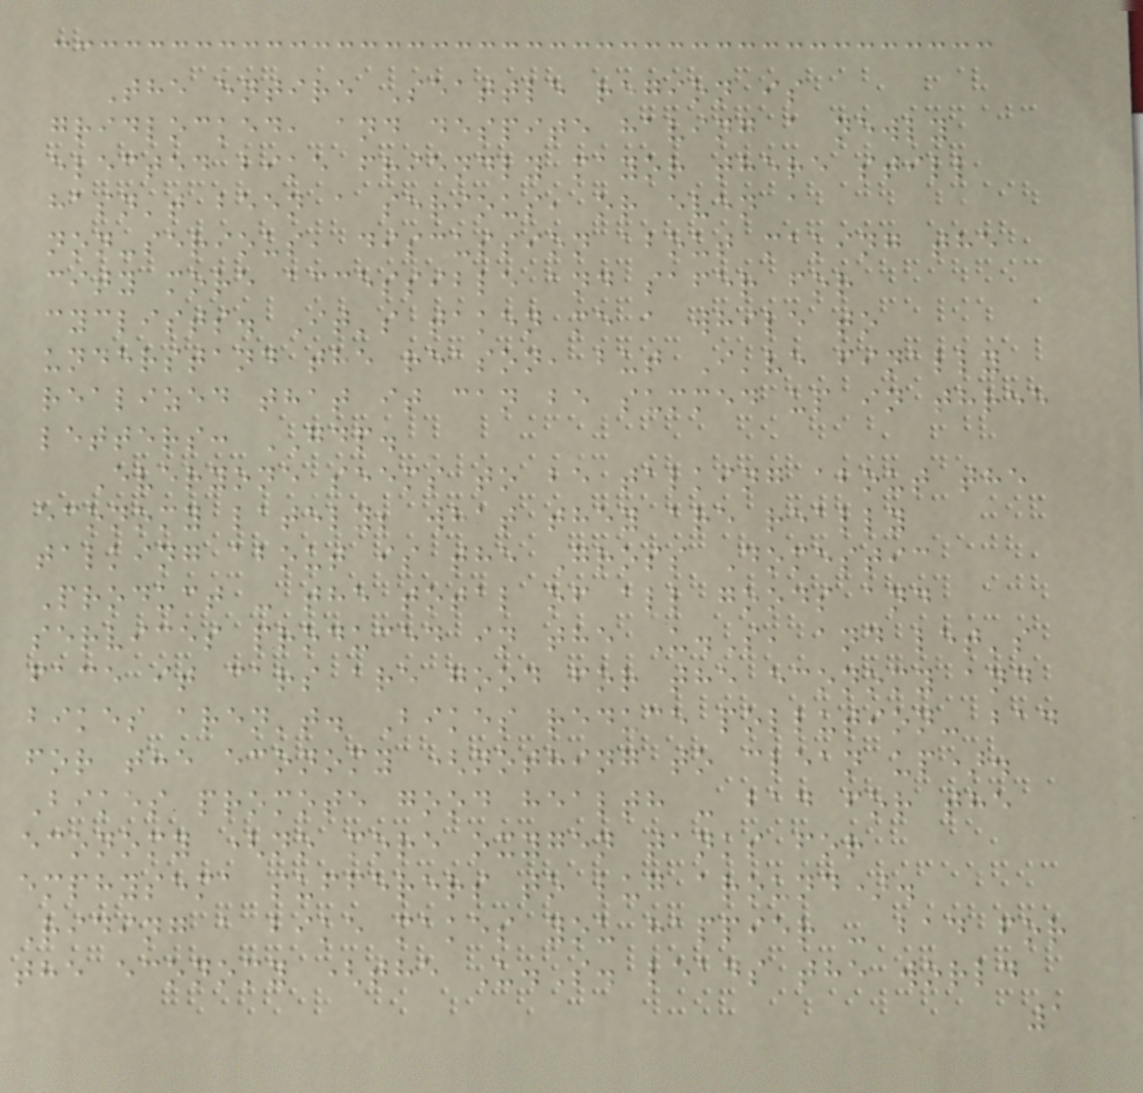The entire Seattle region is
gridlocked, and despite having a newly
elected bike friendly mayor there still
hasn't been a serious, or even a
non-serious, discussion about making the
city more accessible and safer for
cyclists. It's taken me a while to
understand the reason, but I've finally
realized that it can be summed up in three
letters: GDP.
Everyone seems to be talking about the
economy lately; what they are really
talking about is the Gross Domestic
Product - the total of all goods and
services produced in the U.S, and let's
face it cars are good for the economy and
bikes aren't. Bikes reduce pollution- bad
for the economy (nothing to clean up).
Bikes promote good health - bad for the
economy (no more oxygen tanks for
emphysema sufferers to lug around).
Riding a bike makes you happier - bad for
the economy (the U.S. leads the world
1
